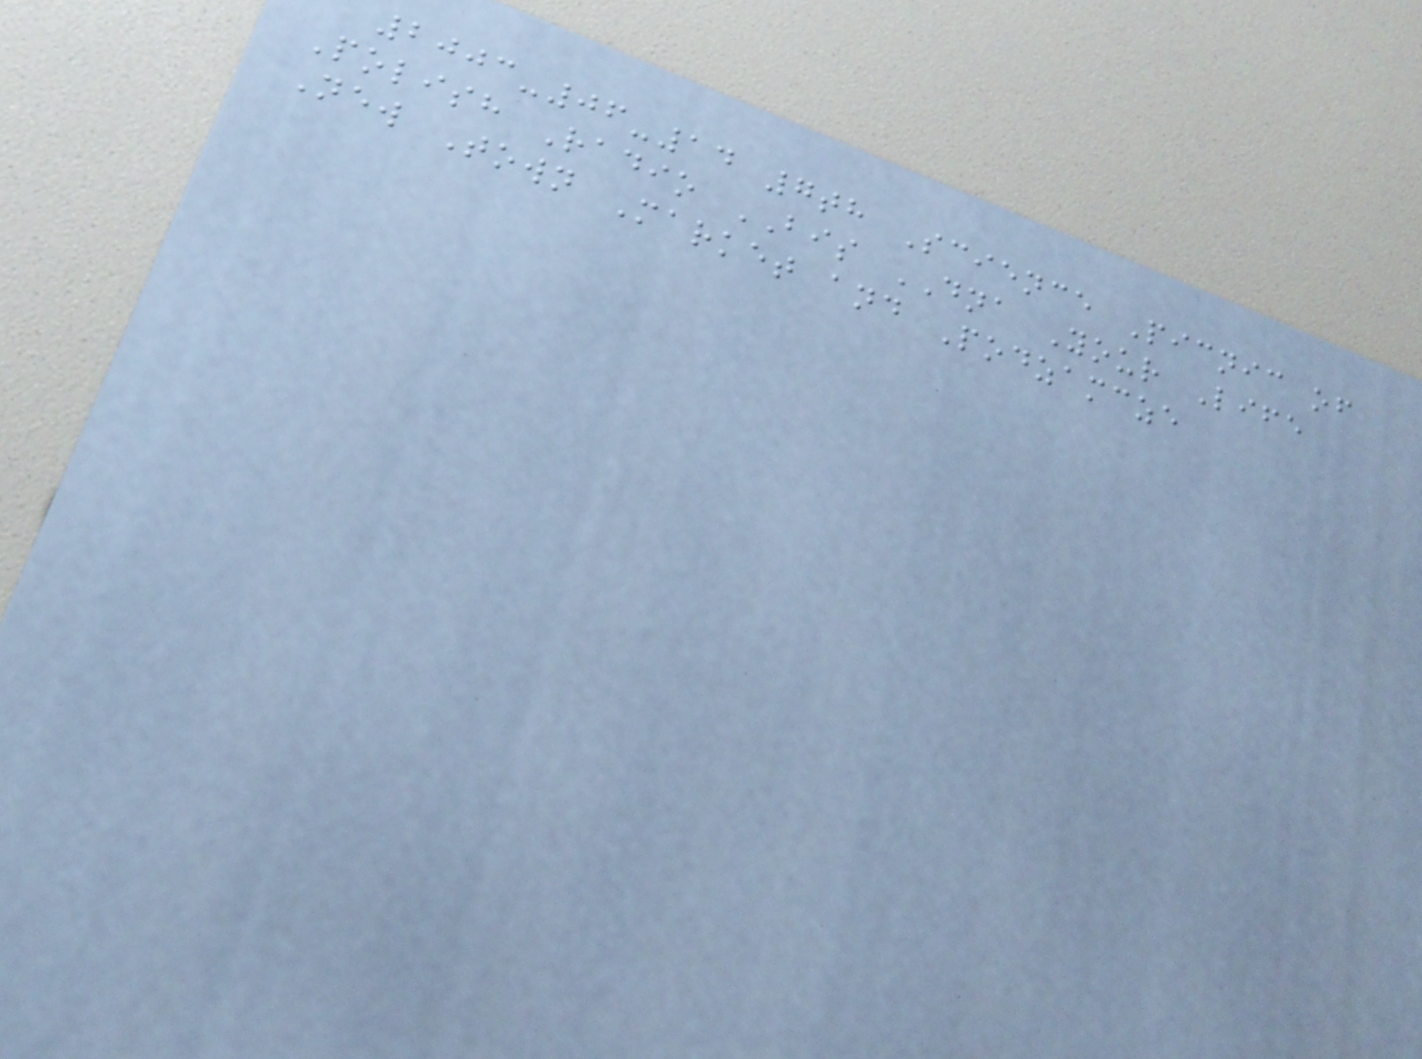2003-06-14 7th Science Picnic of
Polish Radio BIS DNA Your Life
New Town Market and Podzamcze
